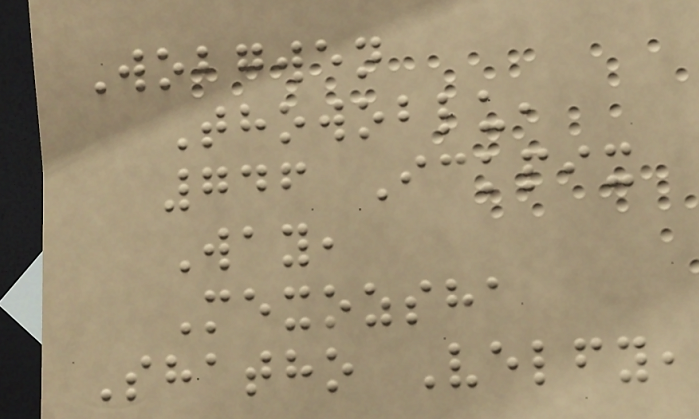Wobgwen
Thowoblu,
746 Ickpix
Way,
Mexozsha
Shatho Velfy,
